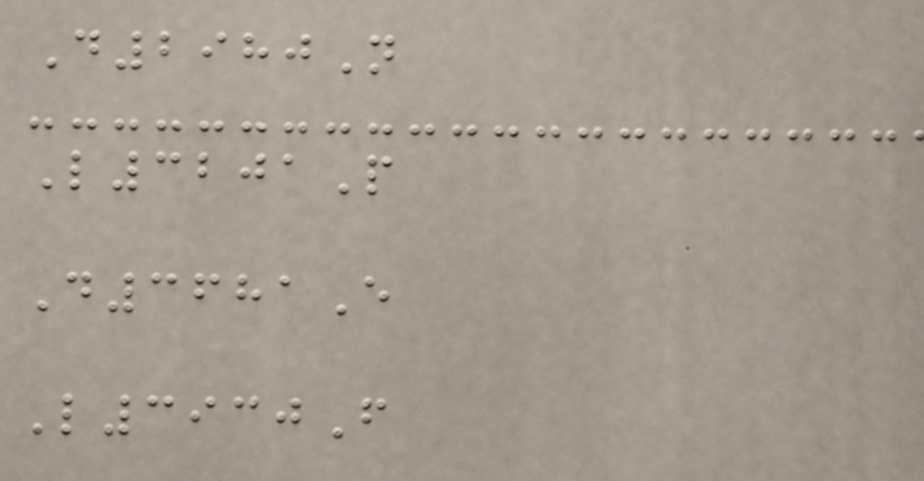D2980N
L3201P
D3681E
L3930F
